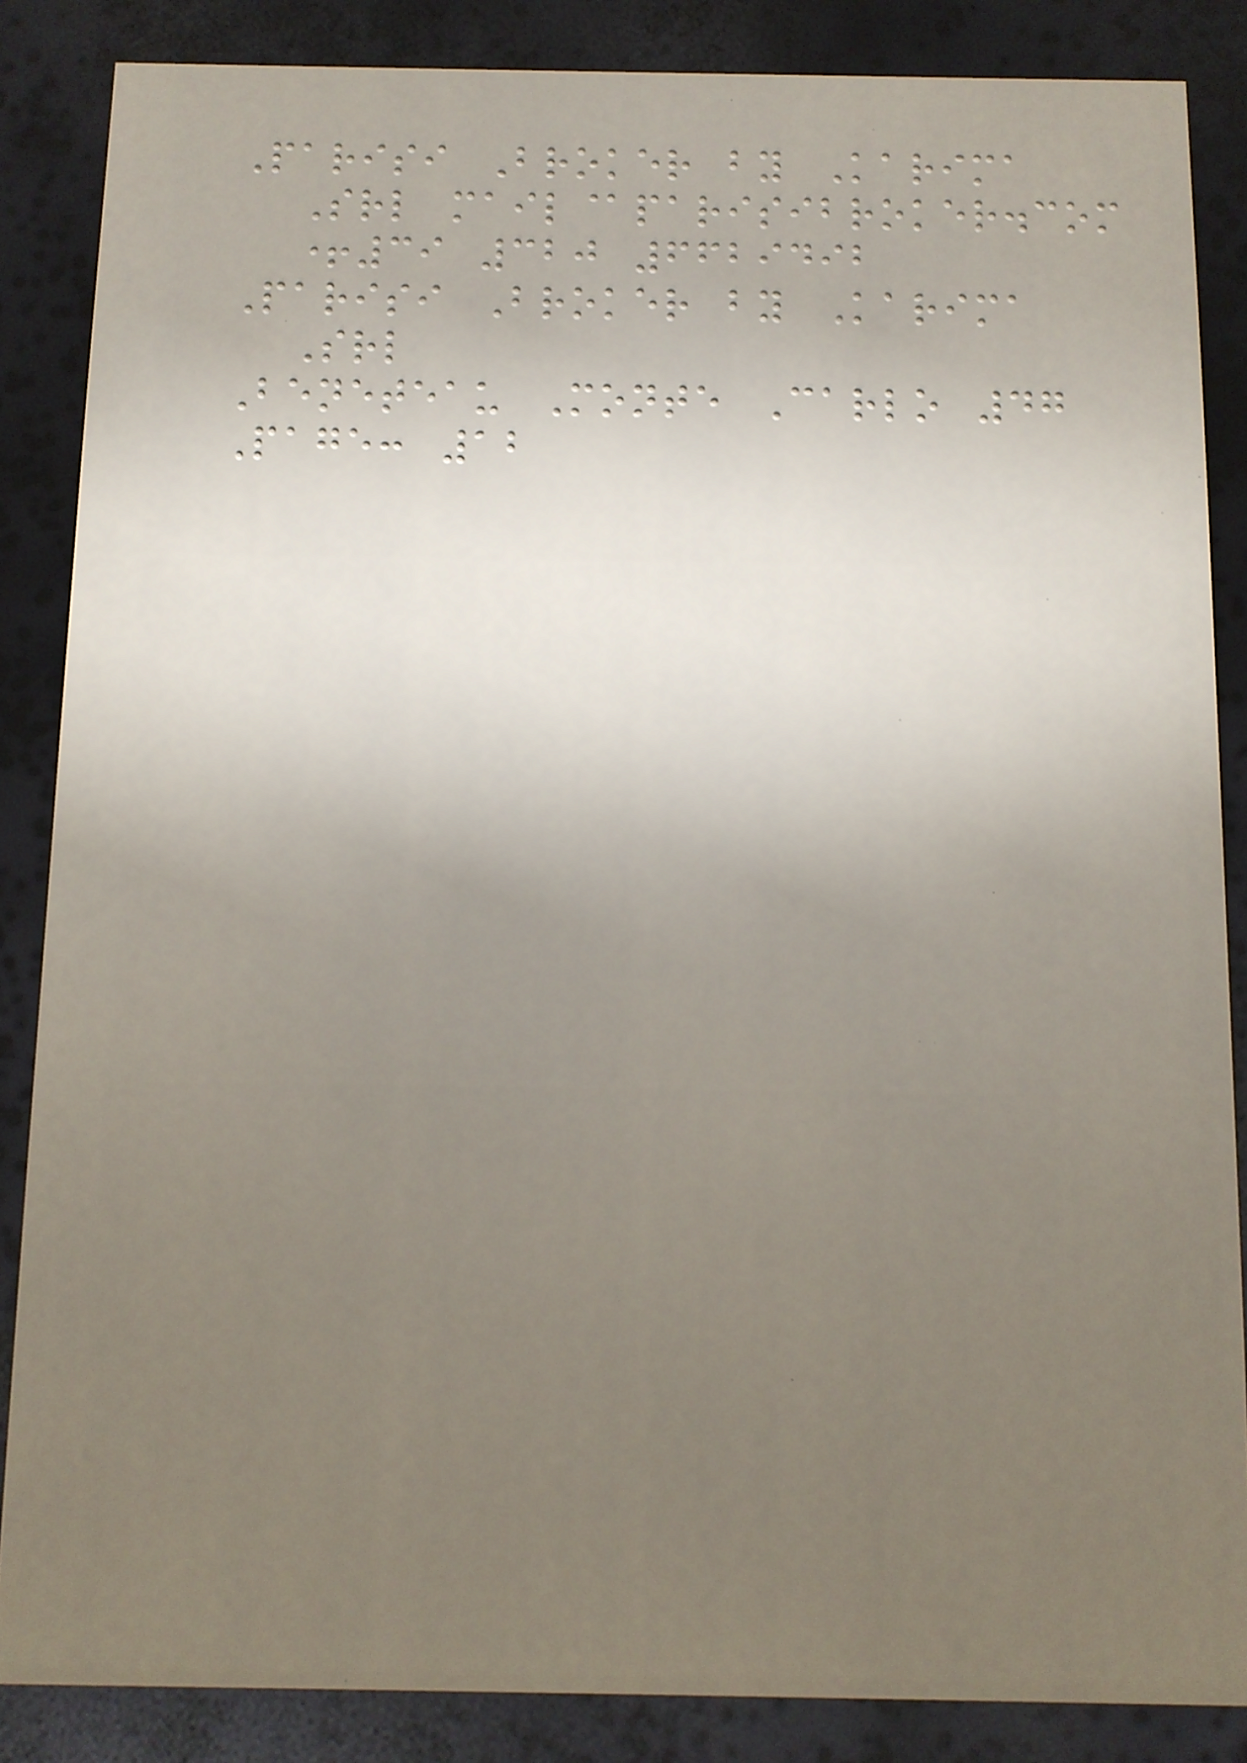Parisi Broker by Karima
Srl mail@parisibroker.com
+39 320 6629492
Parisi Broker by Karima
Srl
Beneteau Monte Carlo 47
Page: 12
